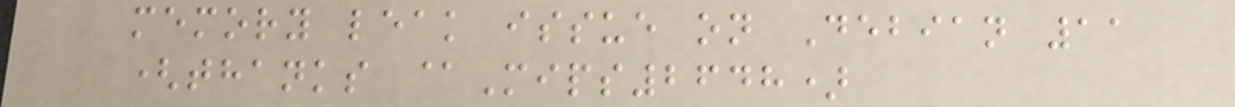memory leak issue on Debian 11
(thanks @Mips2648)
